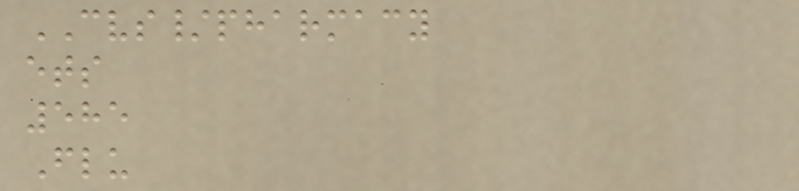CVS/pharmacy
ets
585
Flu
